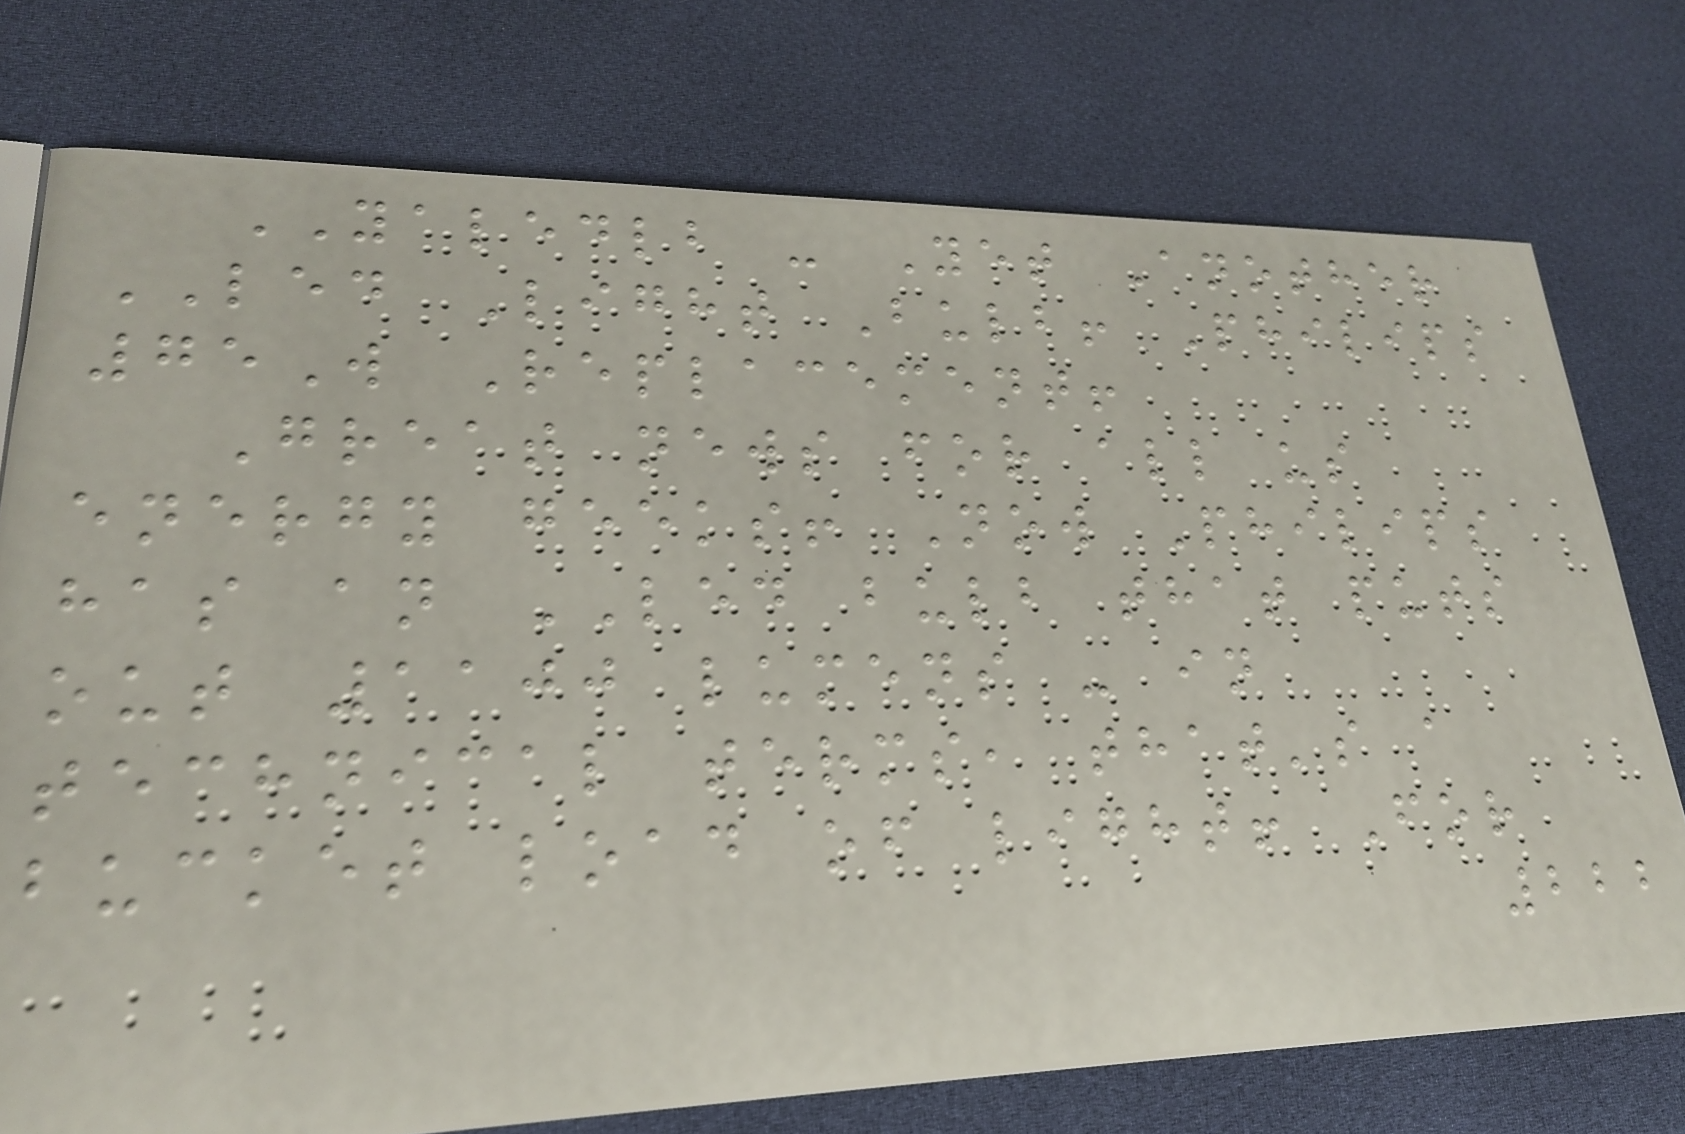YALEDLB - Yet Another
LED Light Bulb! Philips
75W Replacement!
Great news for all us
energy geeks! Now Philips
has an LED bulb that puts
out 1100 lumens - in
technical terms, that's a
bucket load of light! For
222
